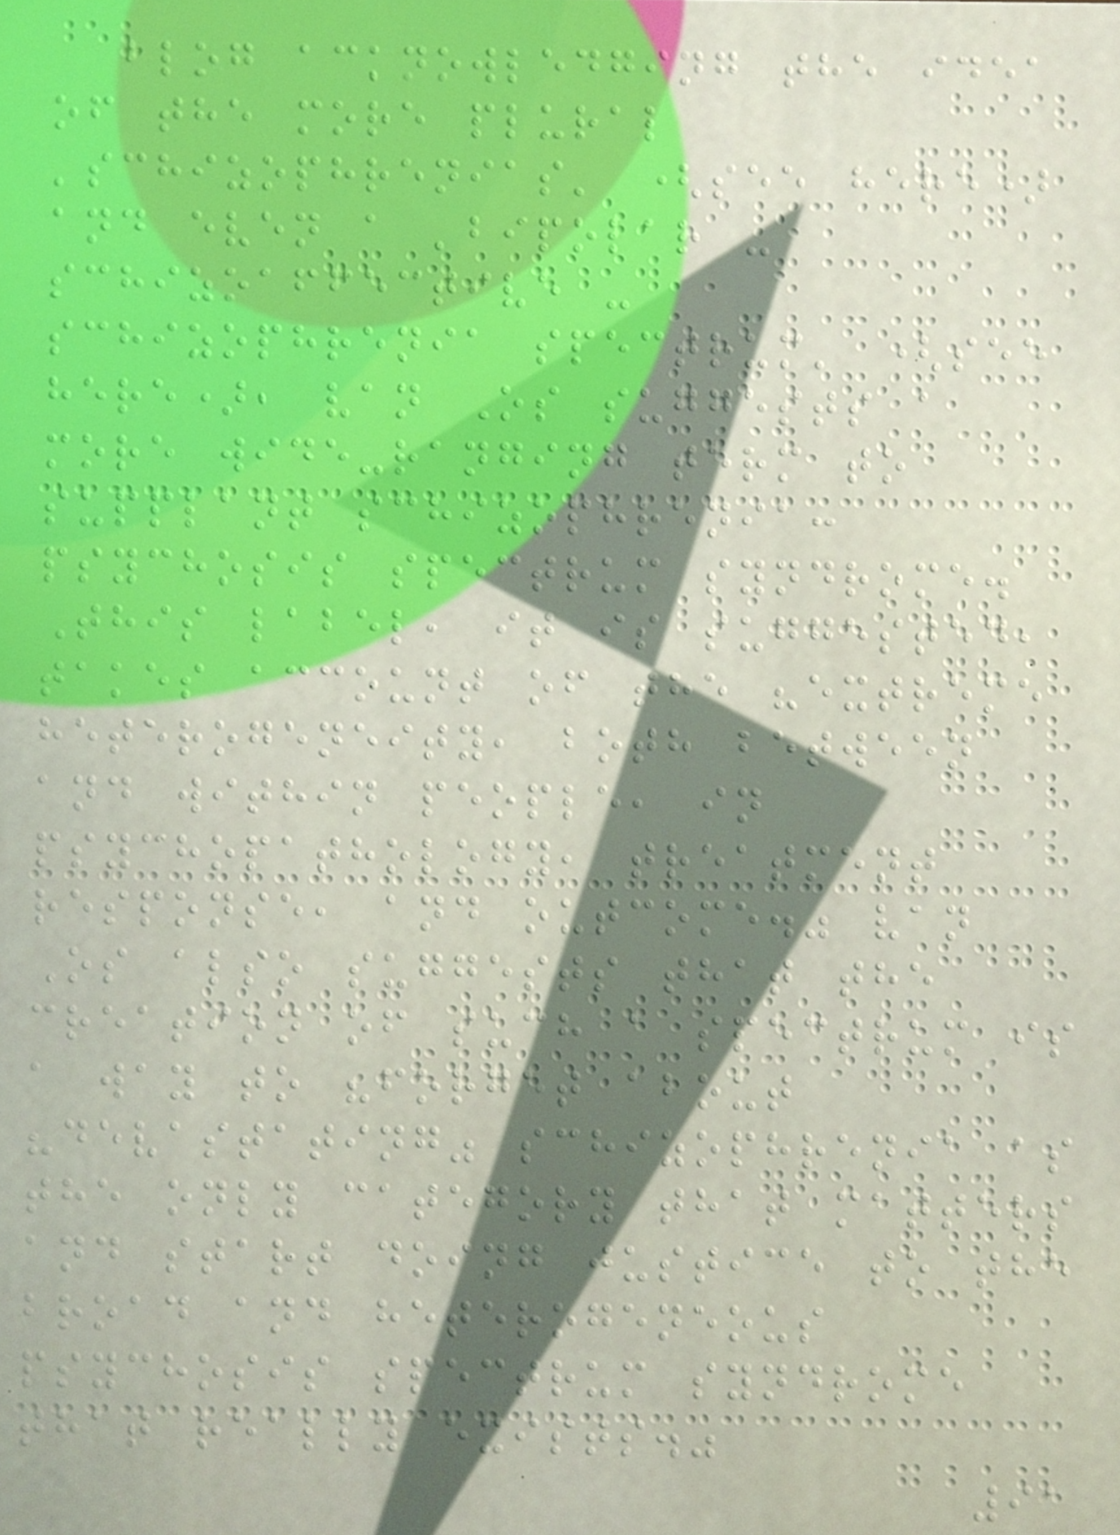blog acknowledging the idea
of the more plural
'schizophrenias' (see here)
and even a 'bipolar -
schizoaffective -
schizophrenia spectrum' (see
here), van Os suggests a
more wide-ranging term to
supplant schizophrenia:
psychosis spectrum syndrome.
This label, it is suggested,
takes account of the "extreme
heterogeneity, both between
and within people, in
psychopathology, treatment
response, and outcome." van
Os also suggests that the
creation of such a spectrum is
a way to "forget about
"devastating" schizophrenia as
the only category that matters
and start doing justice to the
broad and heterogeneous
psychosis spectrum syndrome
that really exists."
91
